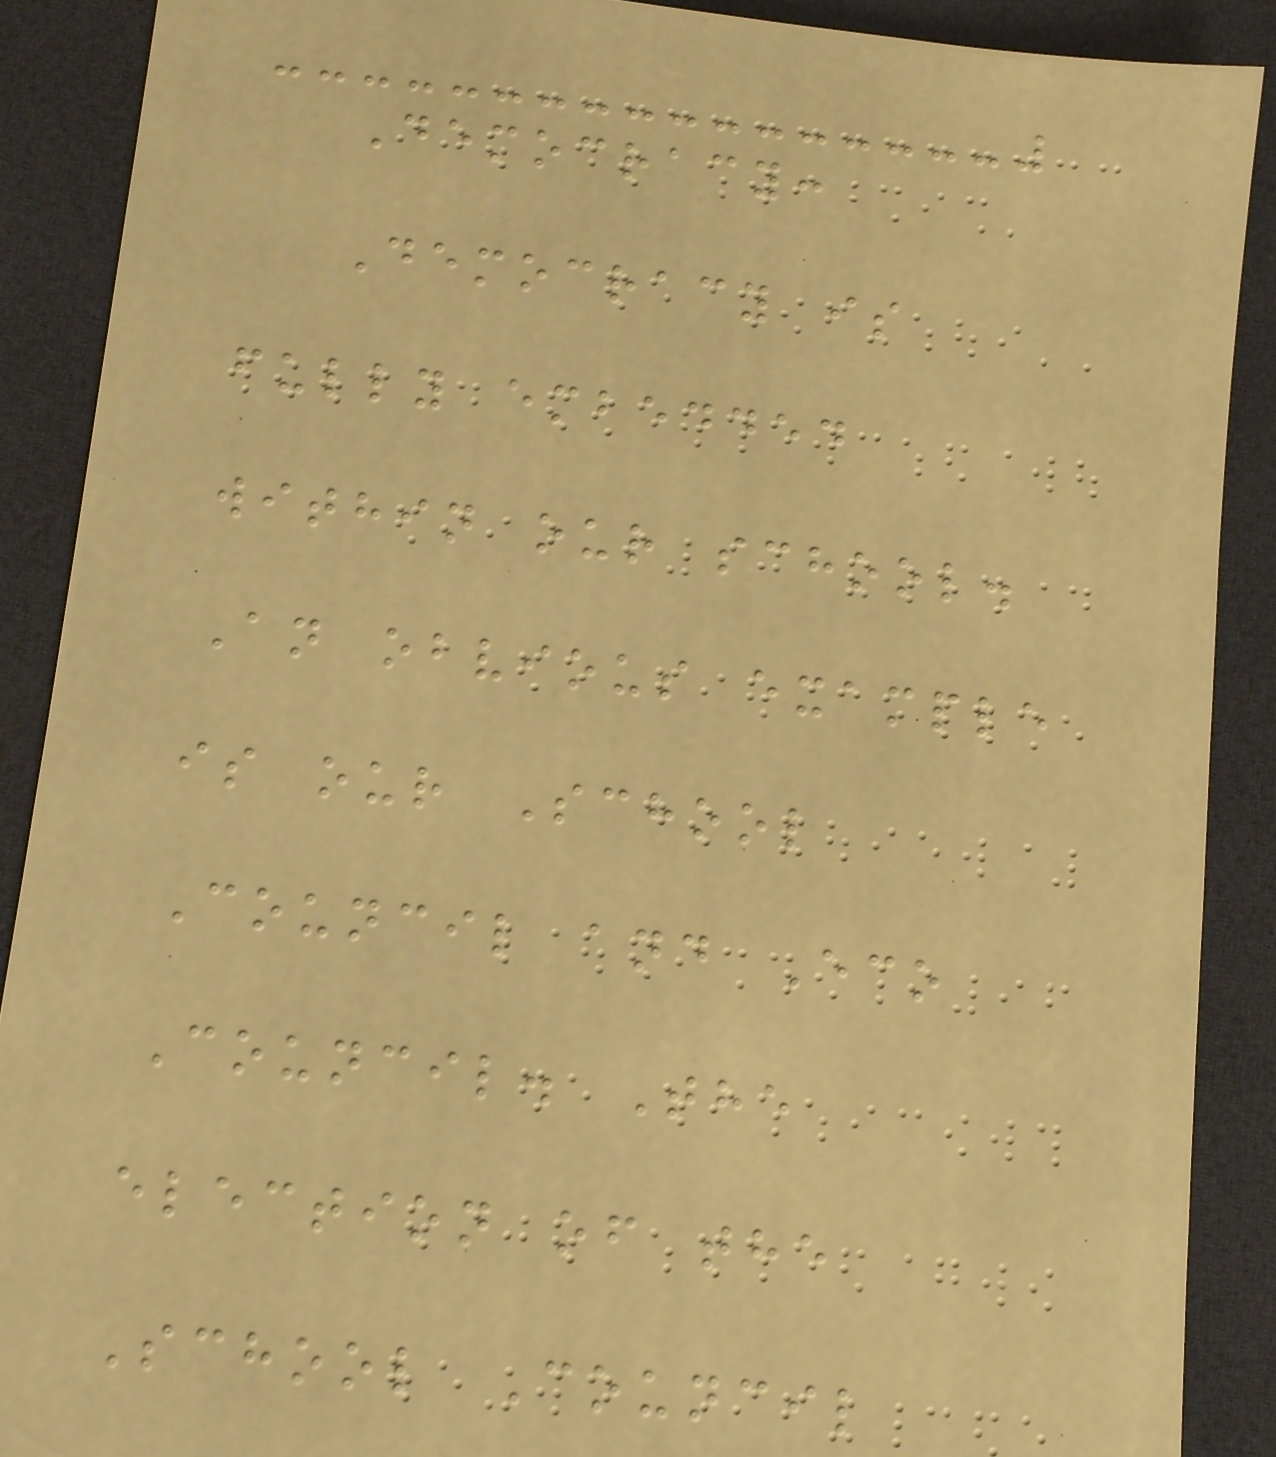Democracy:
Democracy is
fully embedded
within our school.
An obvious example
is our School
Council and Eco
Council. The
election of the
School Council
